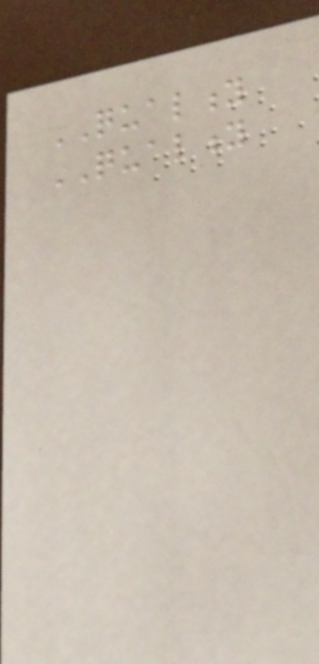QUALITY
QUALITY
